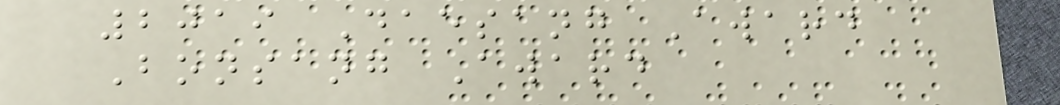2019 Daesang Award
Bonsang Award
